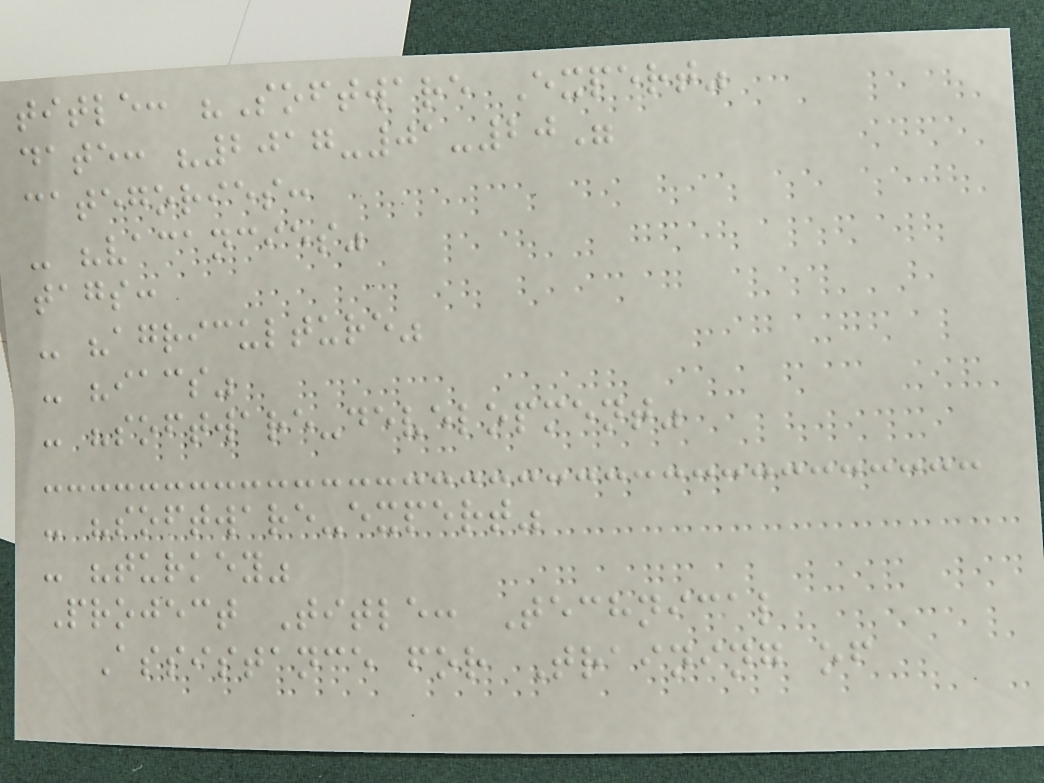title: "Software Expert"
date: "2017-01-20"
categories:
- "vacancies"
tags:
- "agriculture"
- "iacs"
- "software-development"
- "software-expert"
- "turkey"
Project Title: Technical
Assistance for Training of
